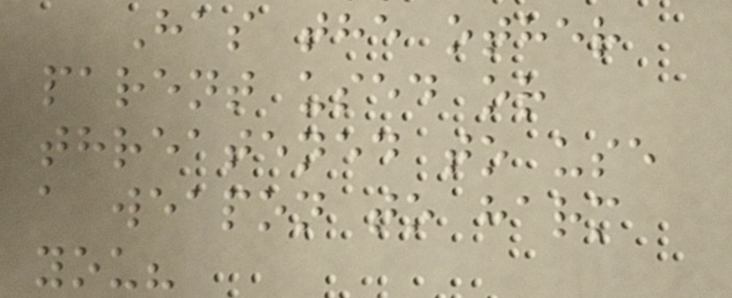Has the other
parent used or
threatened to use
a weapon to harm
you?
